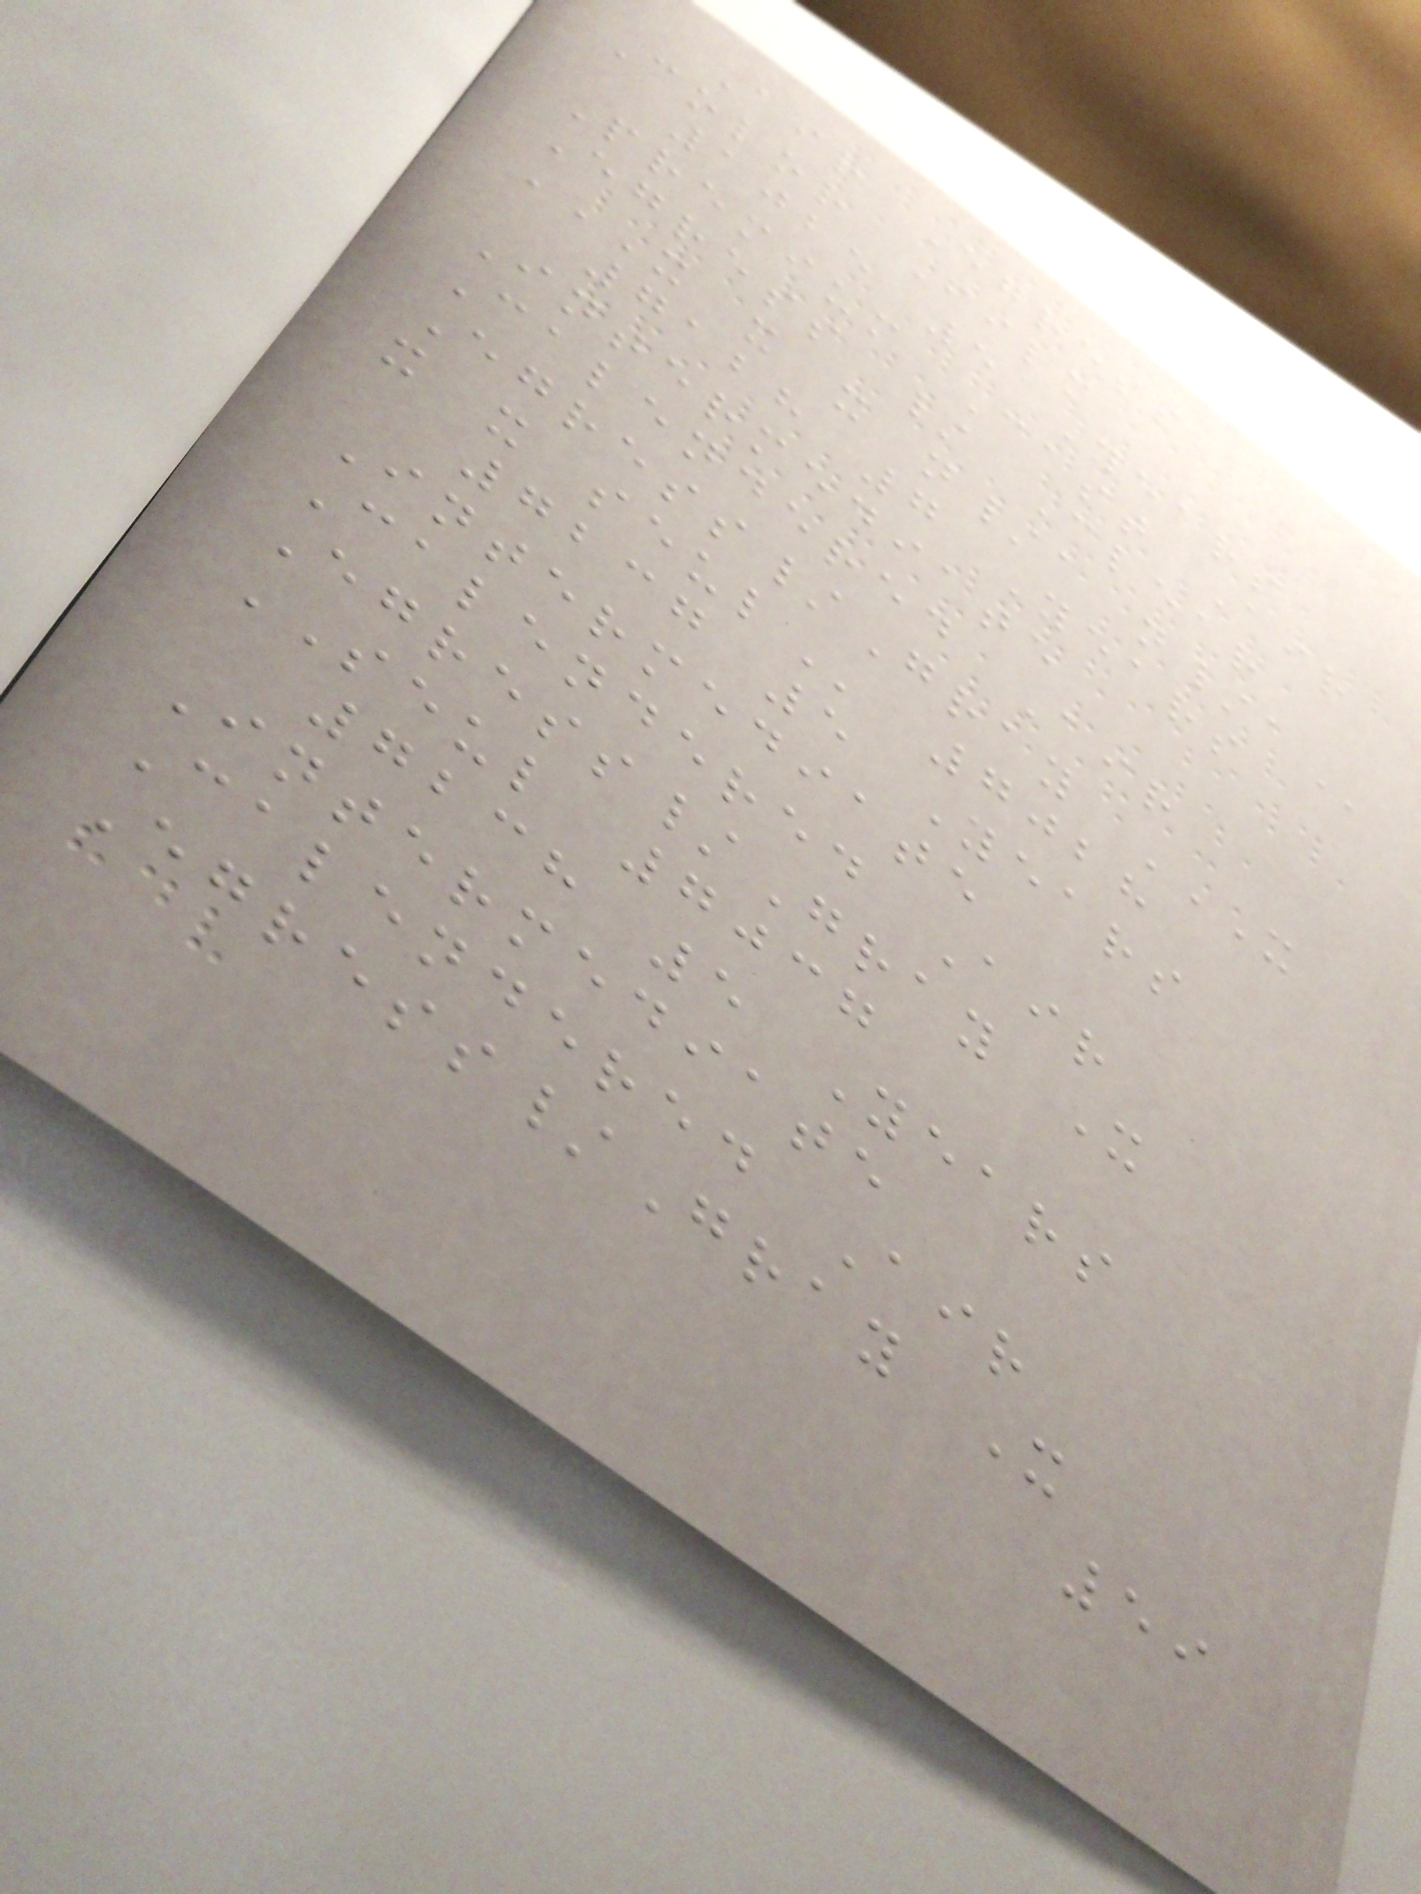Air Egress
Color Film
1025 5 Years
Premium Cast Air
Egress / Clear
X X X N/A N/A
7128 7 Years
Intermediate
Calendered Air
Egress/Gray X
X X SEUL 7028
7237 5 Years
Intermediate
Calendered Air
Egress/Gray X
SEUL 7037
7238 5 Years
Intermediate
Calendered Air
Egress/Gray X
59
